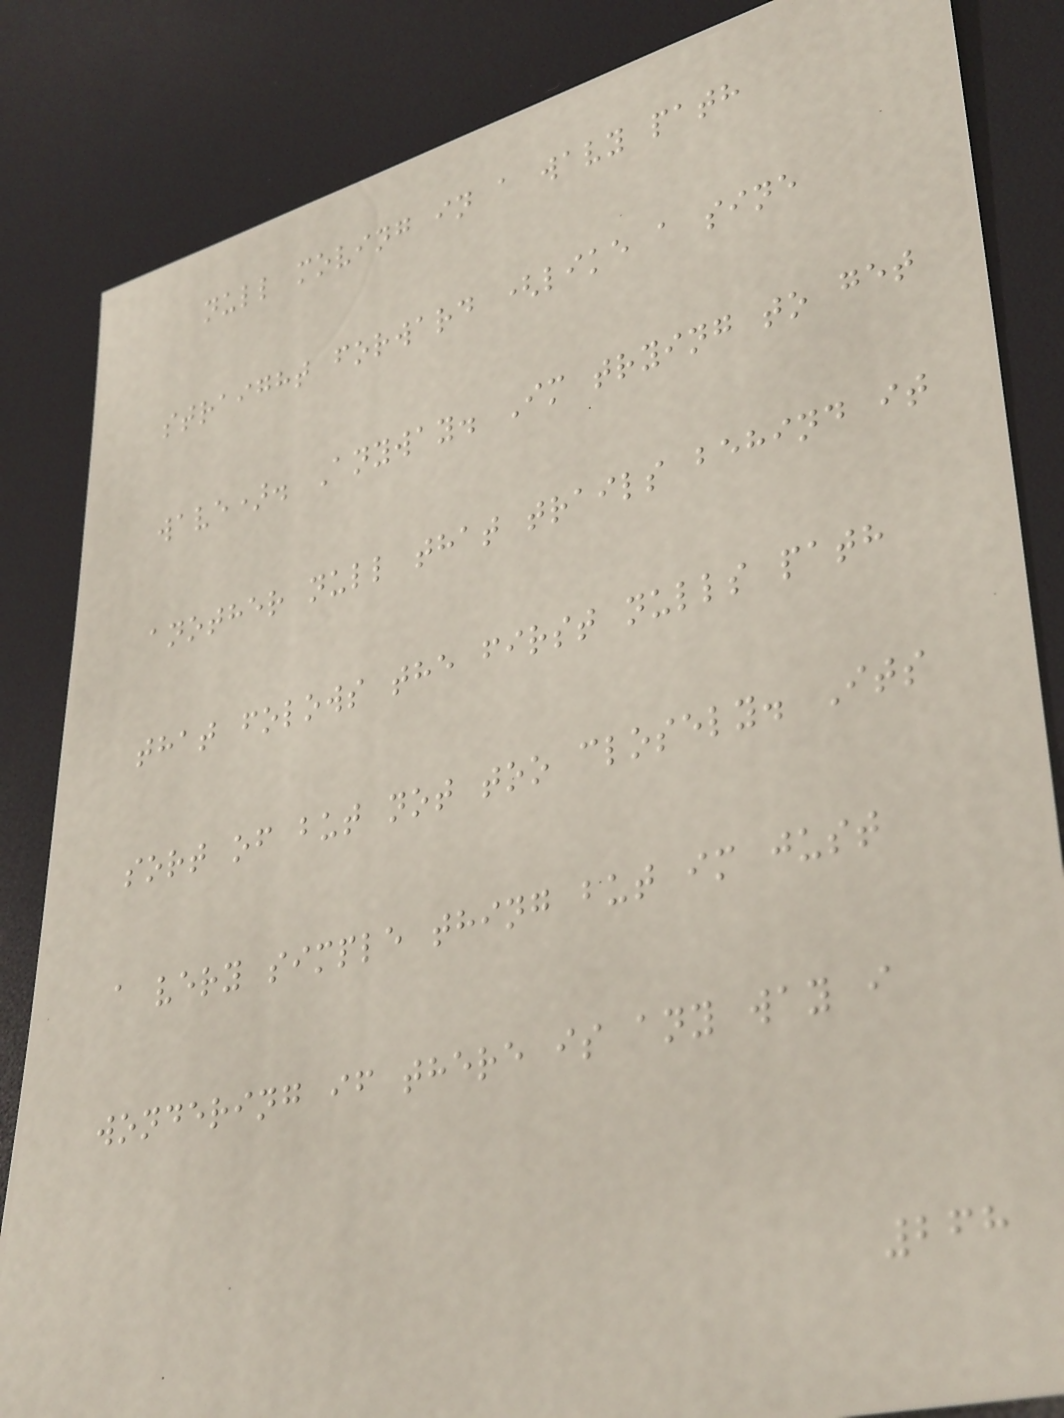null moving in a wavy path
straight forward (like a sine
wave). Anyway. Im trying to get
another null that trails behind it
that folows the first nulls path
sort of but not too closely. Its
a very simple thing but im just
wondering if there is any way i
268
